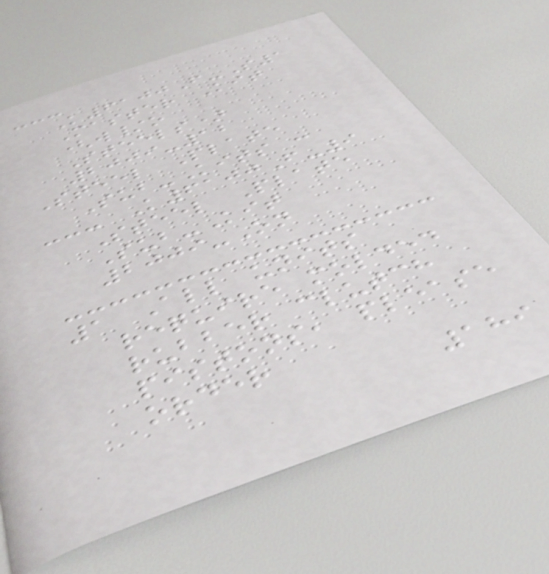---
K6100F-S1
Master Kit
(w/o
Steels)
2009-12
Steel Plate
Sub-Kits :
--- K6100F-9
Steel Plate
Sub-Kit
2009-On
1 All units
require molded
rubber clutch
pistons, please
order
189
